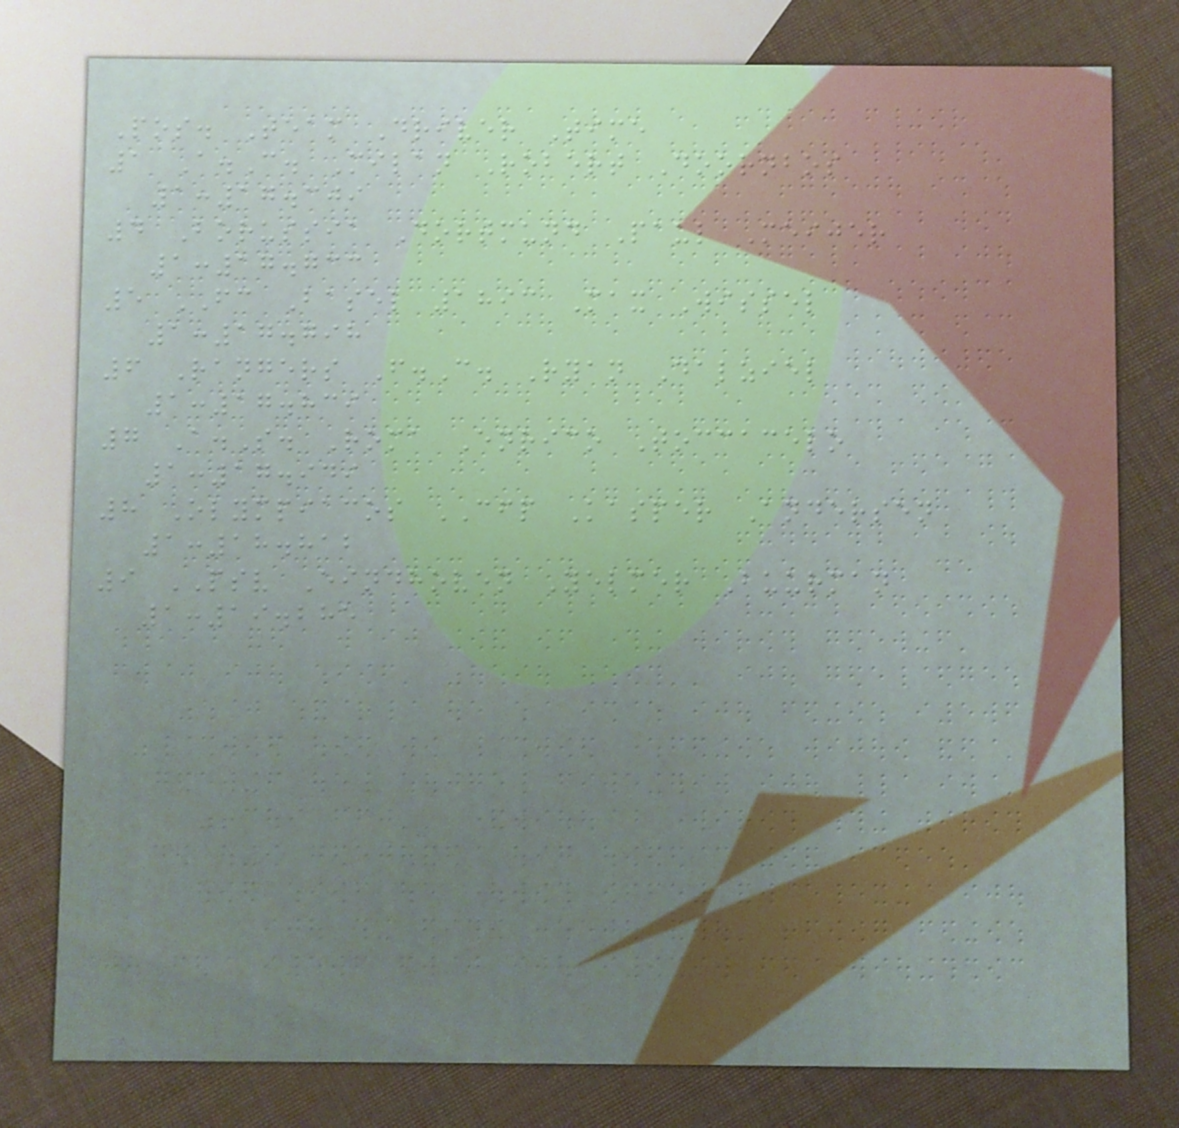Pos. Team Driver Time
1 A.C. Milan Robert Doornbos
1:17.309
4 Borussia Dortmund Paul Meijer
1:17.733
5 FC Basel 1893 Max Wissel
1:17.798
6 Rangers F.C. Ryan Dalziel
1:17.839
7 A.S. Roma Enrico Toccacelo
1:17.949
8 Olympiacos CFP Kasper Andersen
1:18.812
9 PSV Eindhoven Yelmer Buurman
1:19.285
